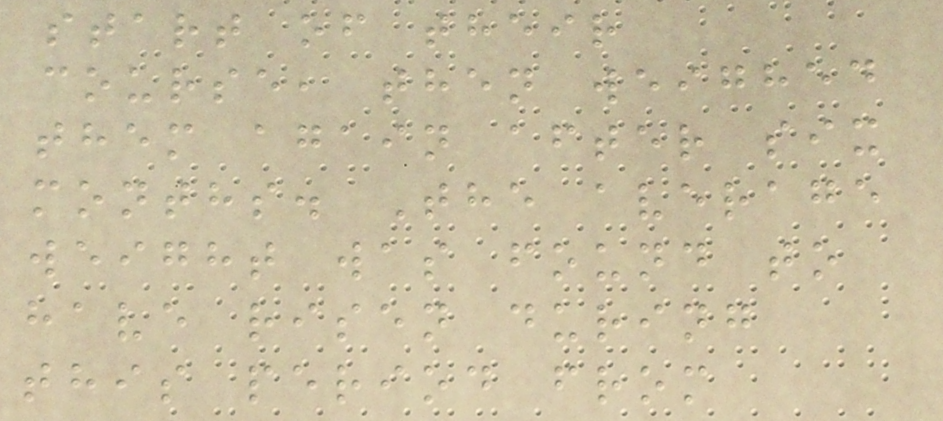start of their
course, then weighed
them again after six
months. The average
weight was found to
have risen during
this period from
